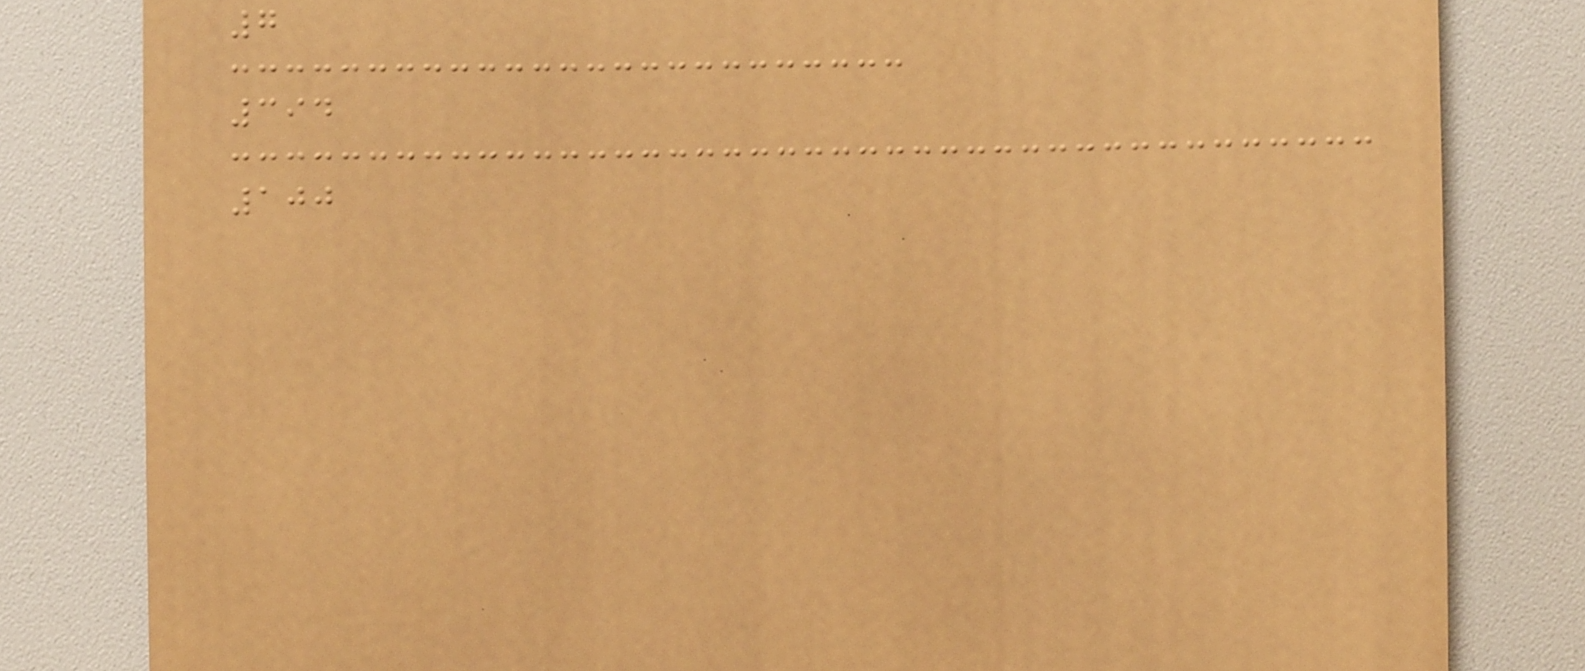7
394
100
